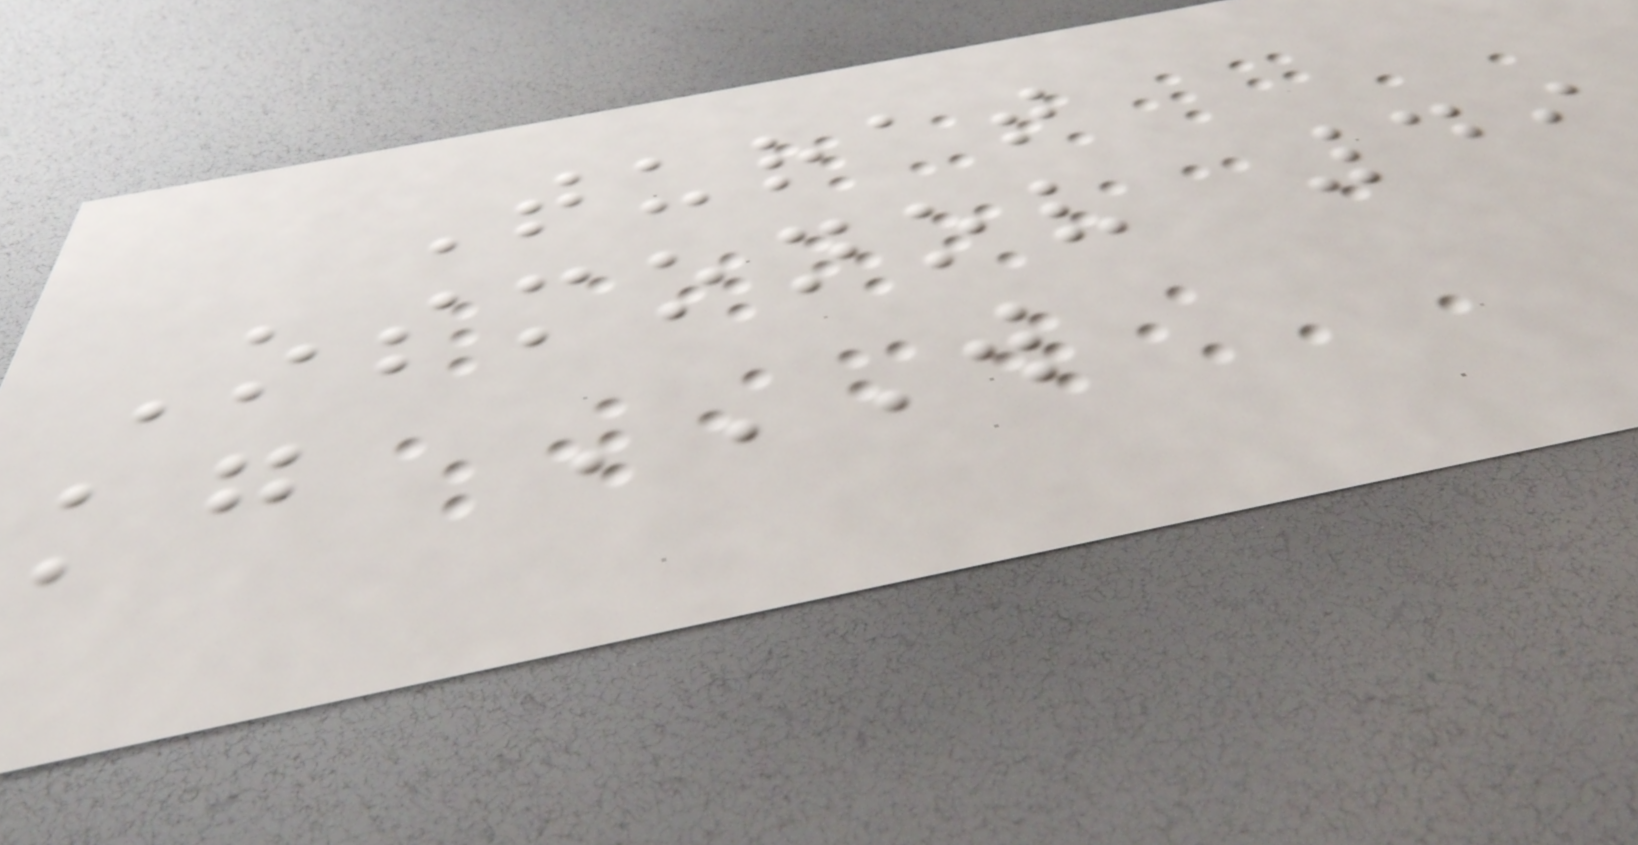Turat
Osmonov 49
kg W
